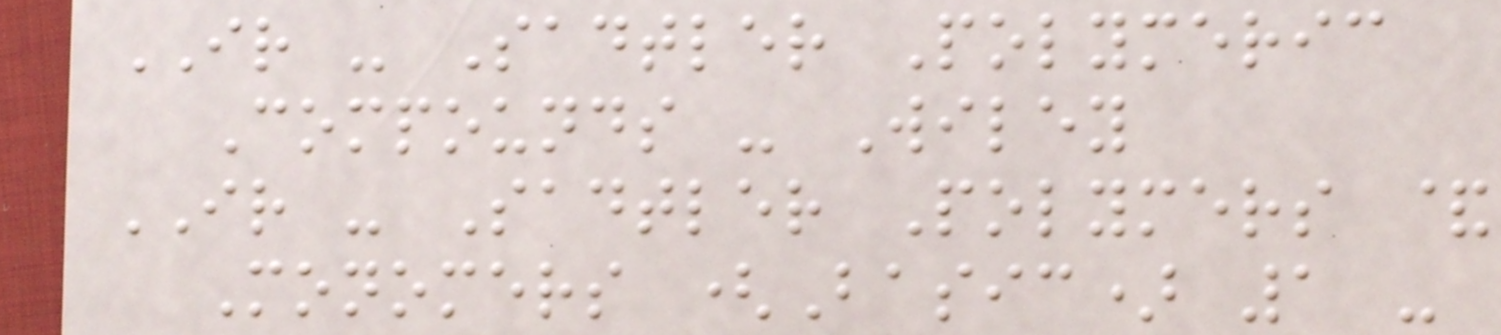IR - Sadtler Polymeric
Compounds - Wiley
IR - Sadtler Polymers &
Monomers (Basic) 1 -
